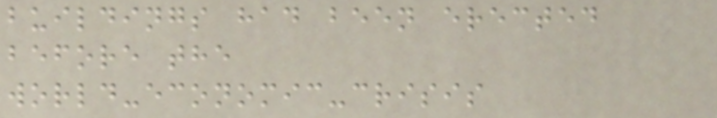buildings had been erected
before the
world-economic-crisis
